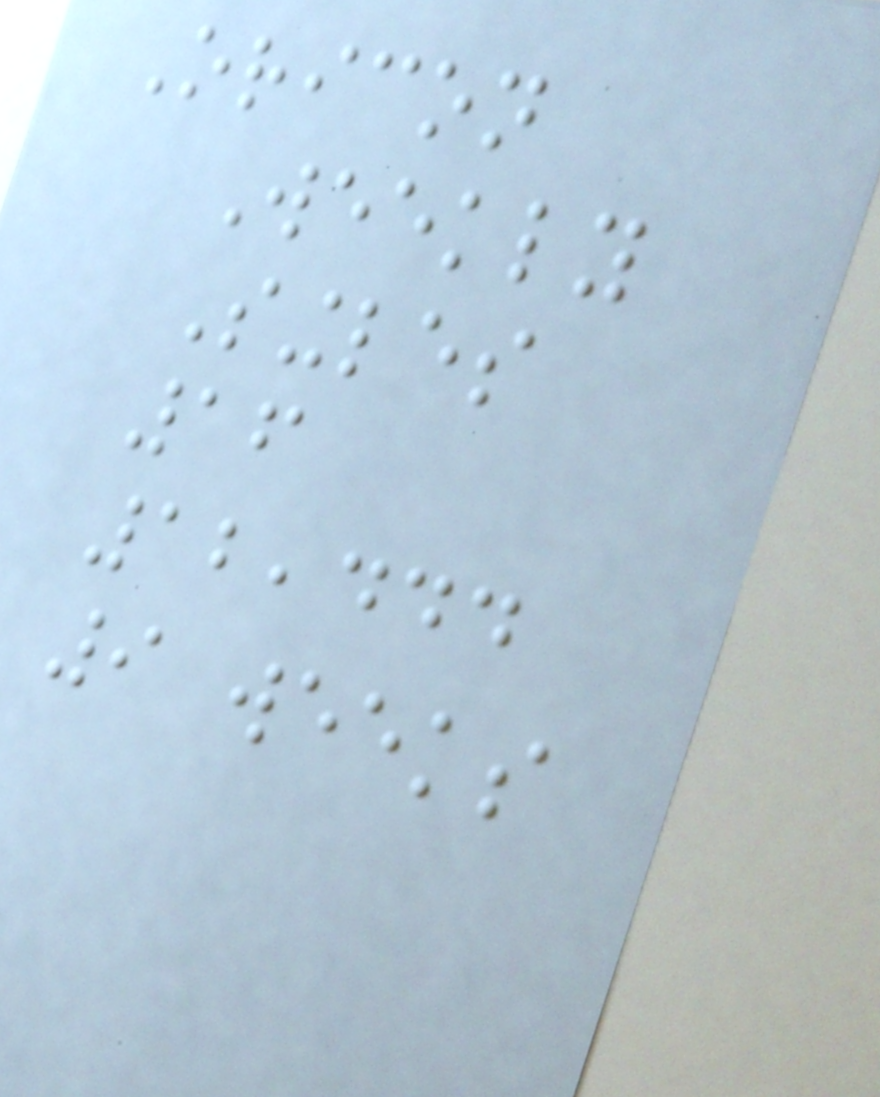Oricon
Weekly
Singles
16
12,444
9 weeks
